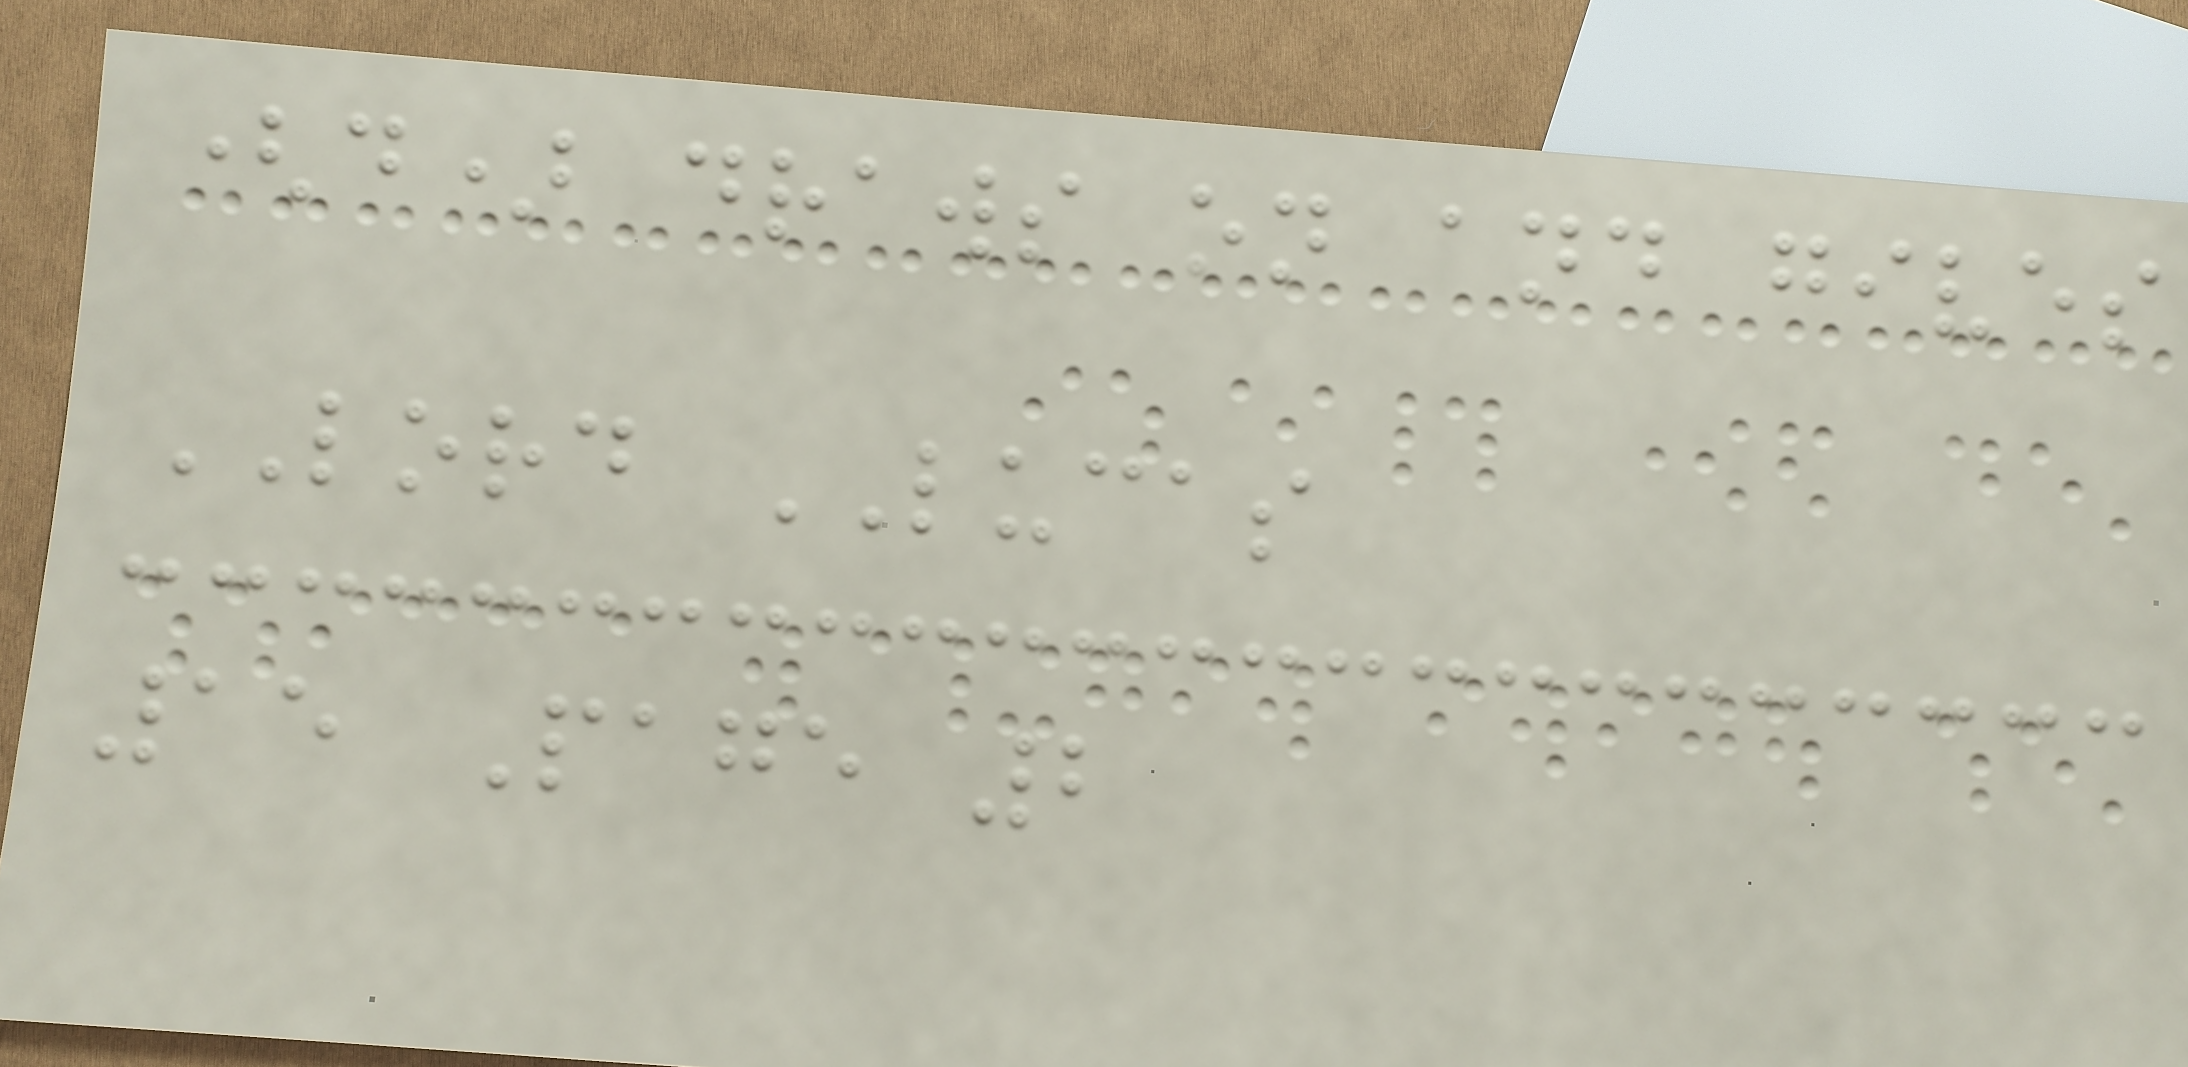(d) draws on and gives
LORD LUCAS
15 Page 2
